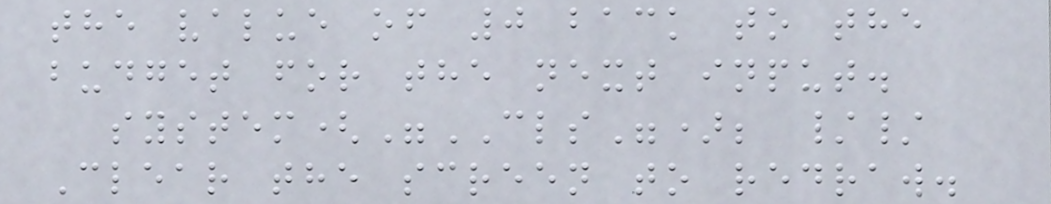the value of 0 back to the
budget for the next input.
system("CLS"); //
Clear the screen to redraw.
